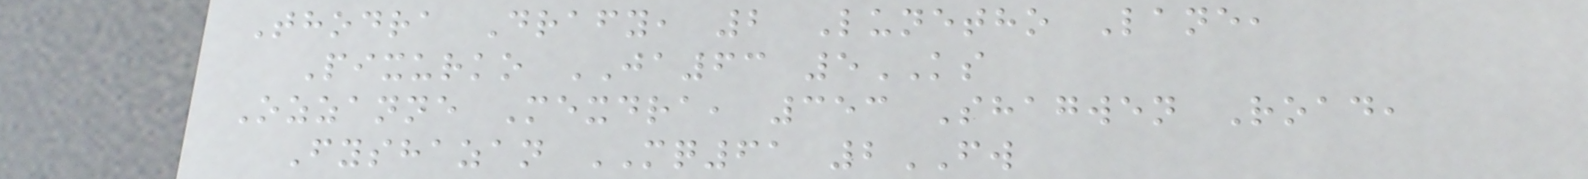Thodra Drafy, 2 Lunetho Lane,
Pixurko JA63 5KS
Ozzanne Mexdra, 353 Shagwen Road,
Fyshazan MQ61 2FW
